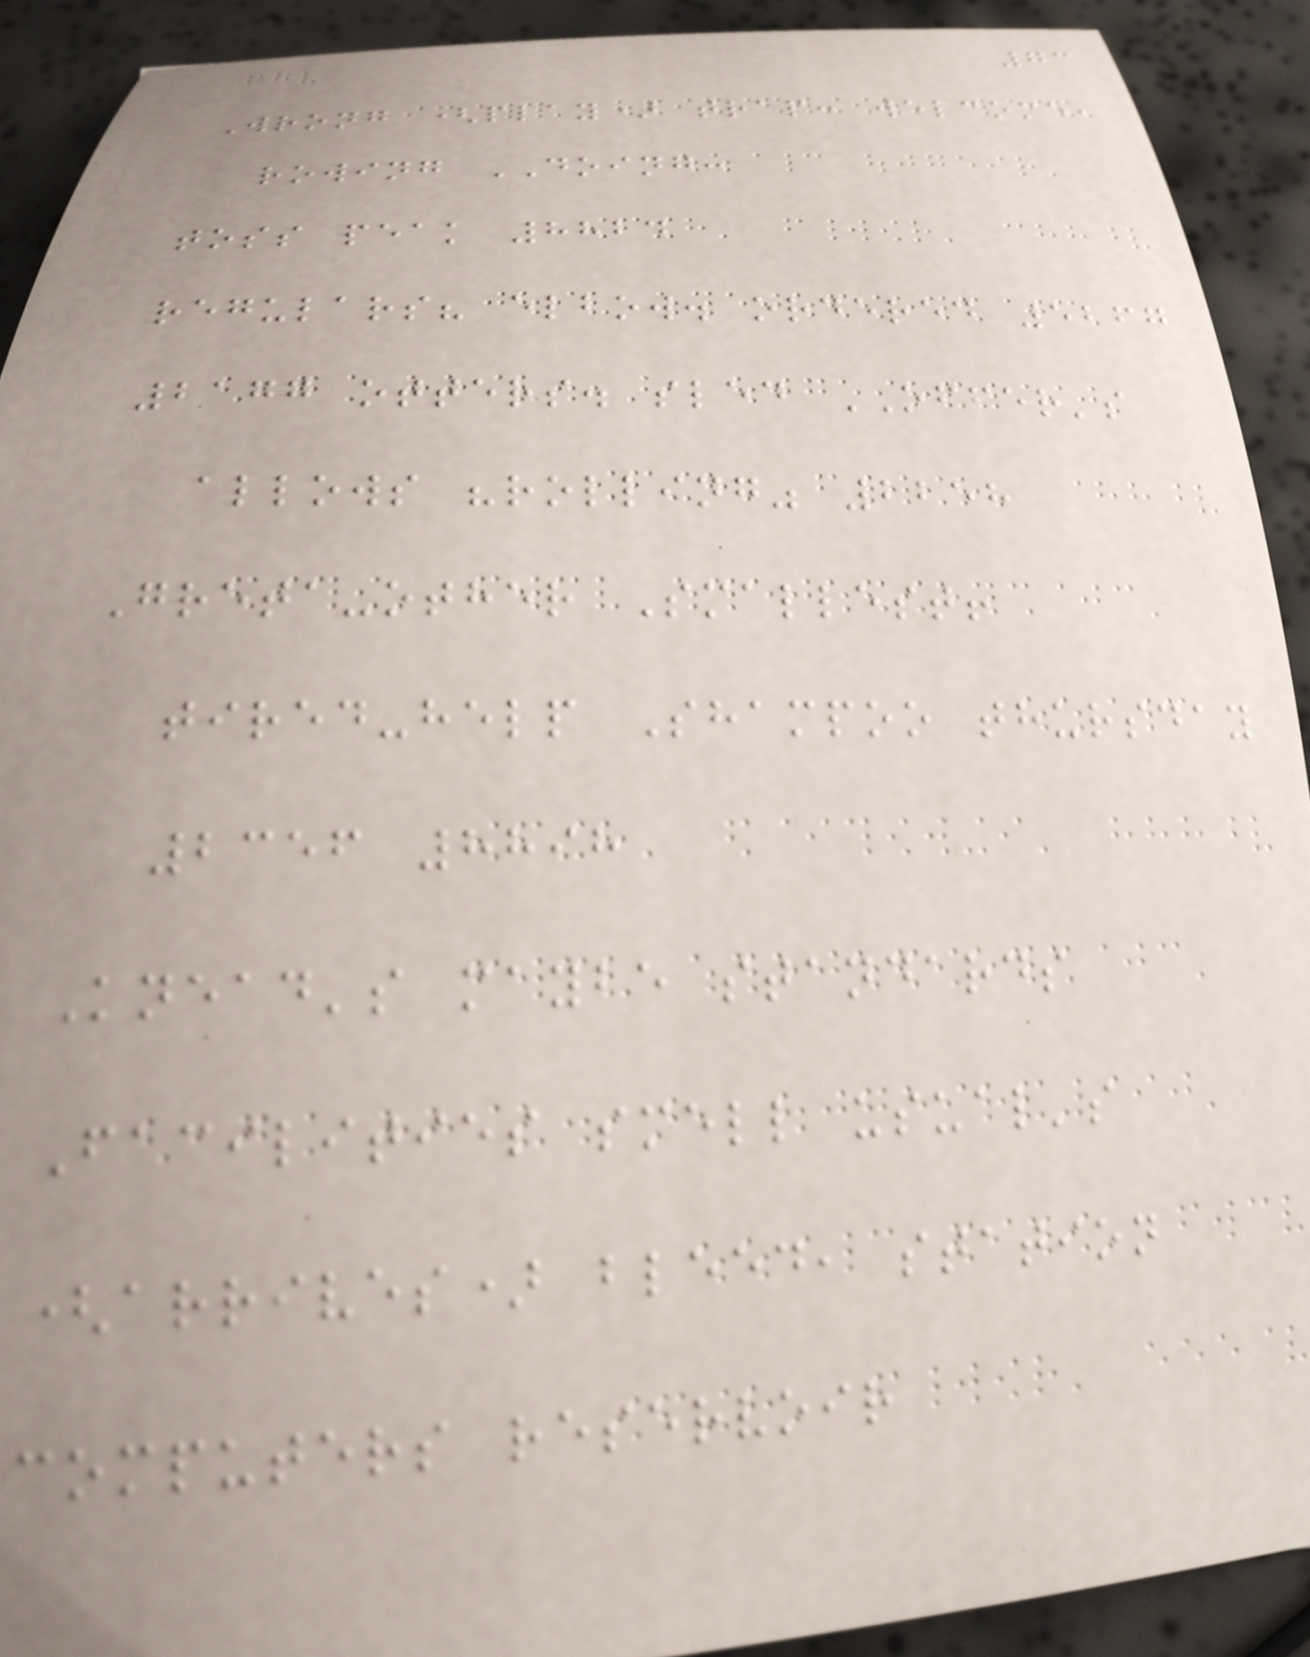73
Wrong (play) trap: welcome,
rowing DOING:
toss peak 8824
regulars? elbow. ordered 5267
2177 otters. sled OFFER's
allows "rolling" 2258
Greta-other Smallest!
tired-help Shampoo thursday
2356 8898
Knead's maybe standards
Facilities smell usual's
(arrives) bleed, station
computers reservoir
